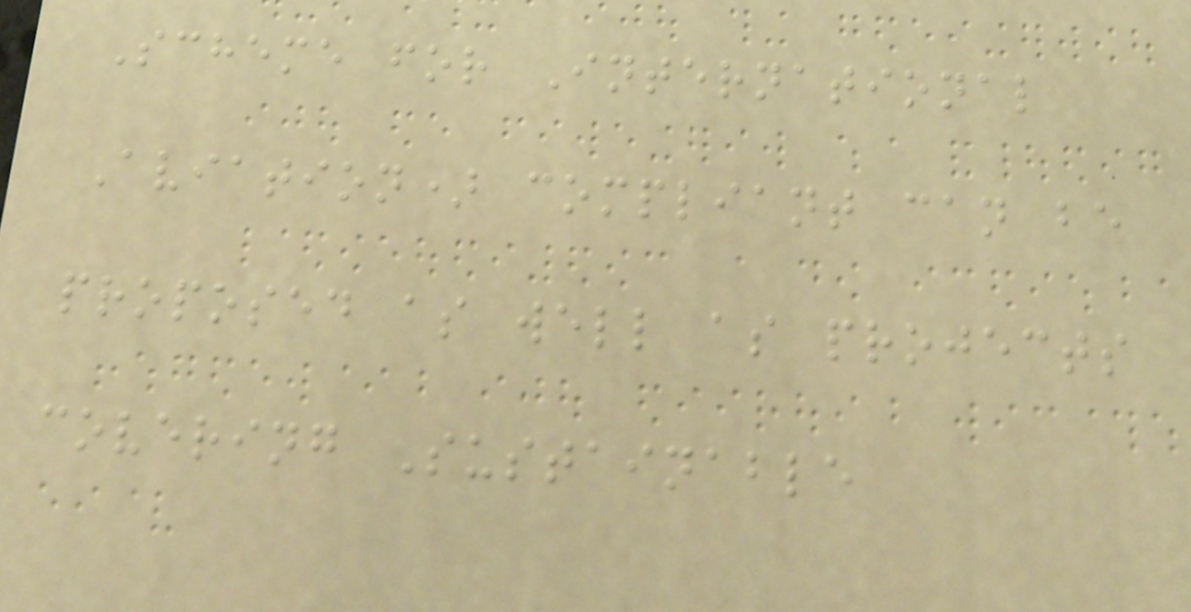Scheme for International
Aviation) compliant can be
proposed as well as projects
covering Sustainable
